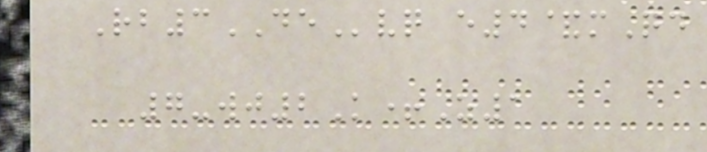Rb3DEvq e4&mQd
7-wj2K+Z1
